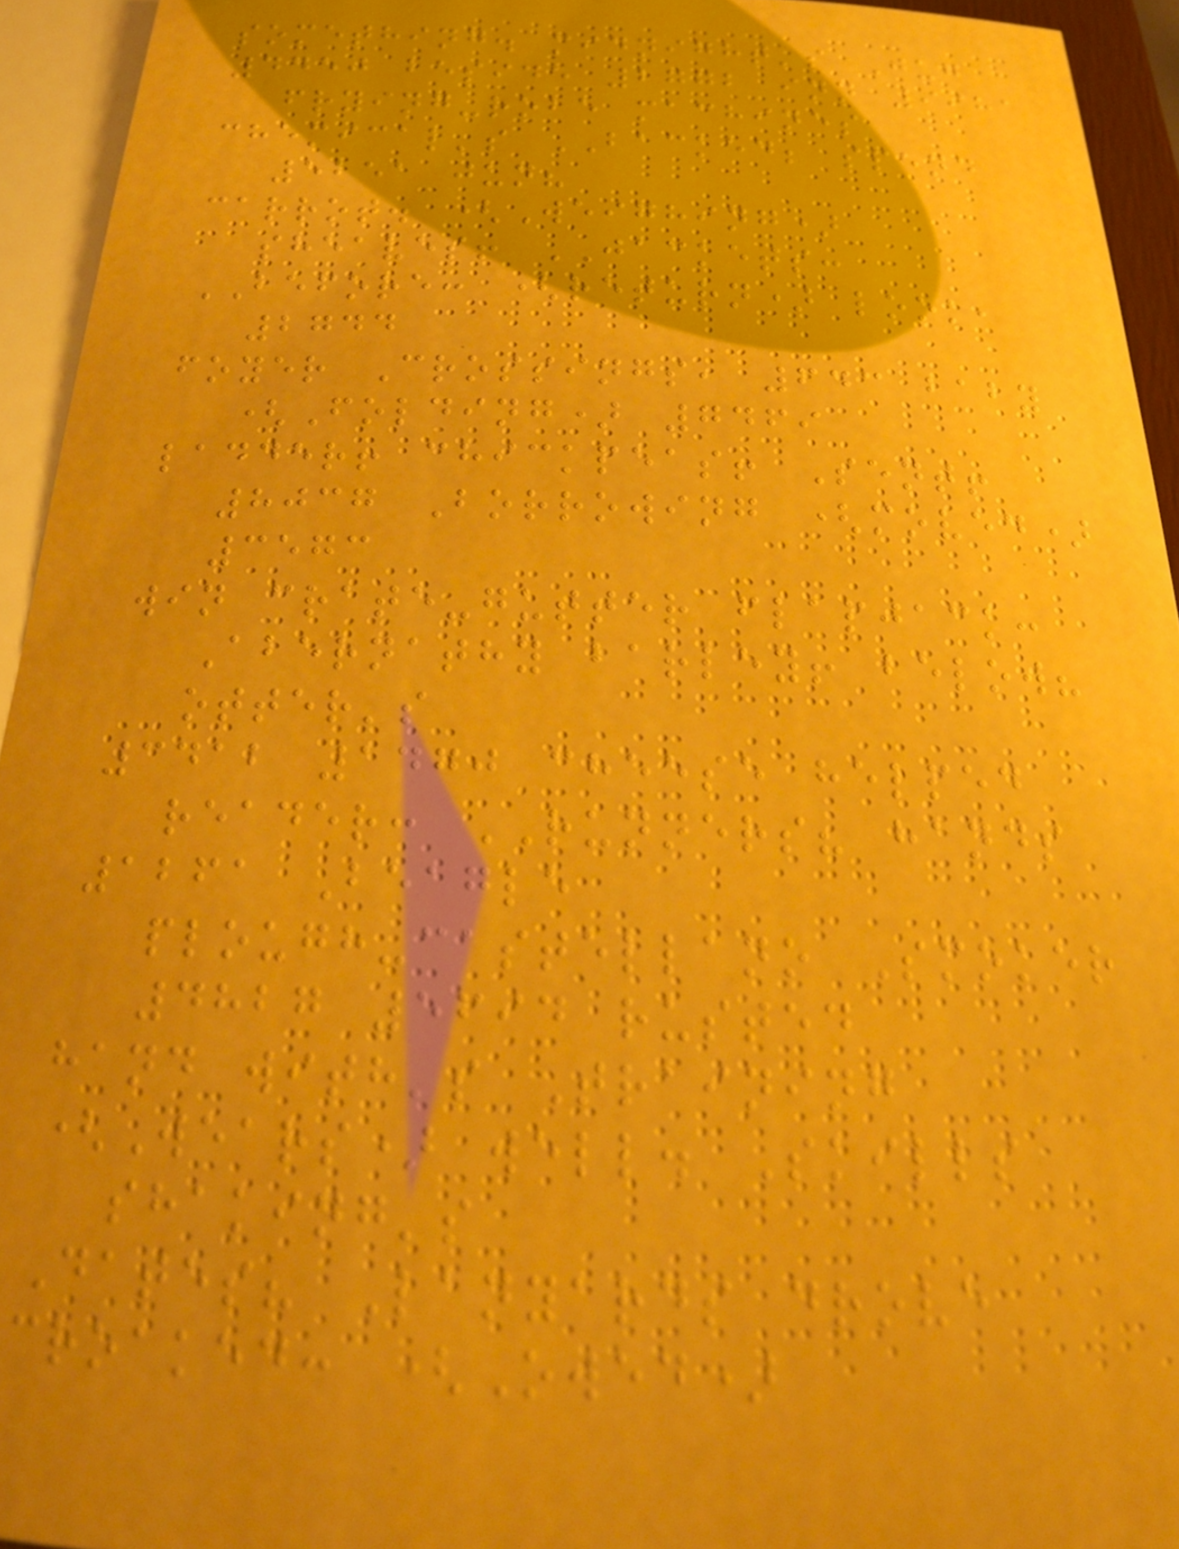something. midnight's Jug
4450 beside 2772 inn 9981
frying-robe machines
chemical's BACKED; spend
5251 jun?
carrot. (Weighing)
sheaves! JACKETS:
BEFORE: (return) look,
2744
foyer Crossings, 643 baby
(Folding) 7469
ladder! chickpeas! Sent!
8037 Borrowing (moved)
3573
win crate-gutter flapjack:
Abernathy barley! below?
otter's
3412 1470 cheese helped
reader: RUNNERS? hands
1261 Beagle
plough-castellano Smoker
4827 5694 rusted
hand with's Training
(Wears) well. Skills
shaking's
Dates? Lanyards drove
croaked: (Owed)
